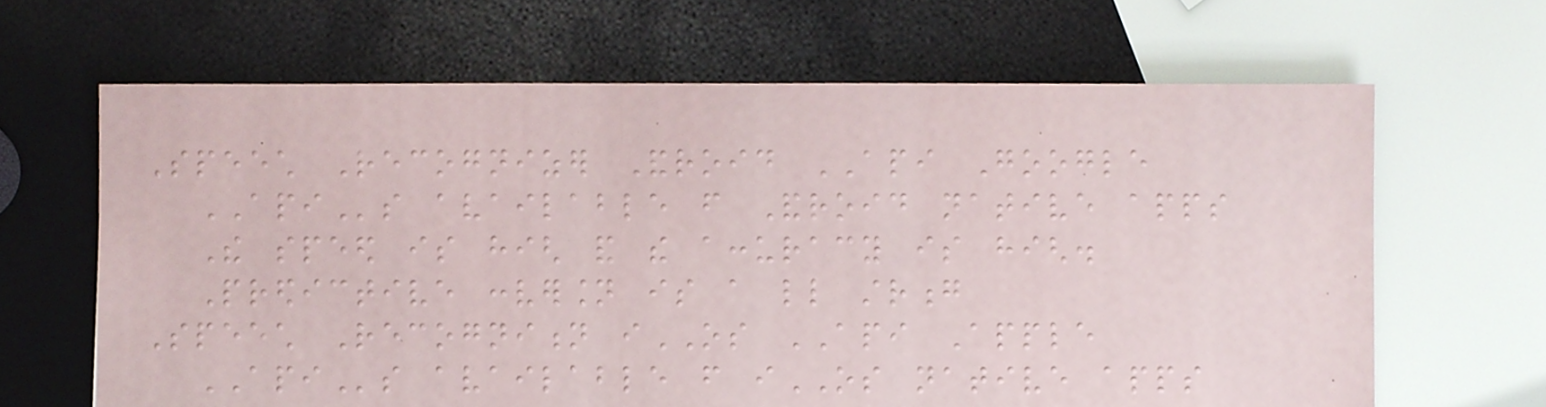Speech Recognizer Android API Google
APIs available from Android native apps
The speed is high and the accuracy is high.
Predictive conversion is a little strong
Speech Recognition iOS API Apple
APIs available from iOS native apps
